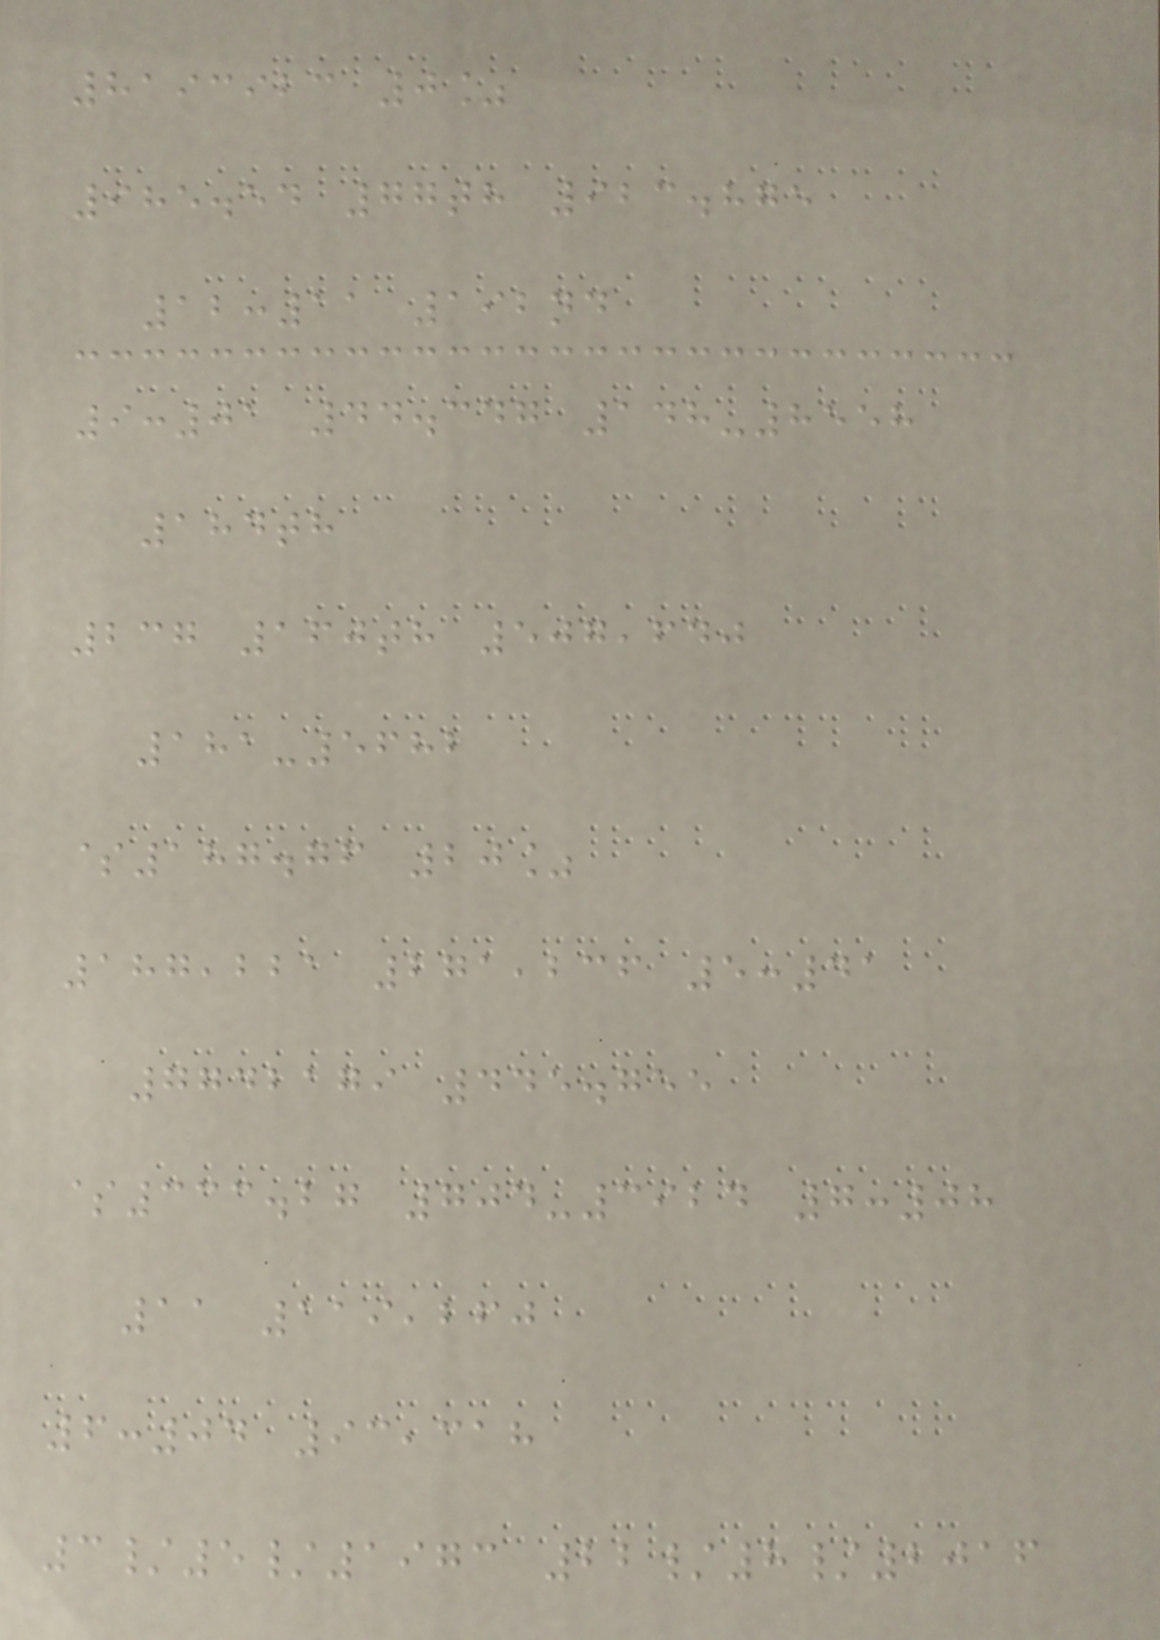8193923 0%
985.54 77th 923.875
12:11 192nd
9:01 44.347 148-8558
184th
237 160th 507,640
181-5682
$187.76 20%
187,221 271,236 5:41
7742179 445.755
$333.27 704-3924 7:08
11 119,260
6:04 93,318
3/5/1973 22/8/2016
